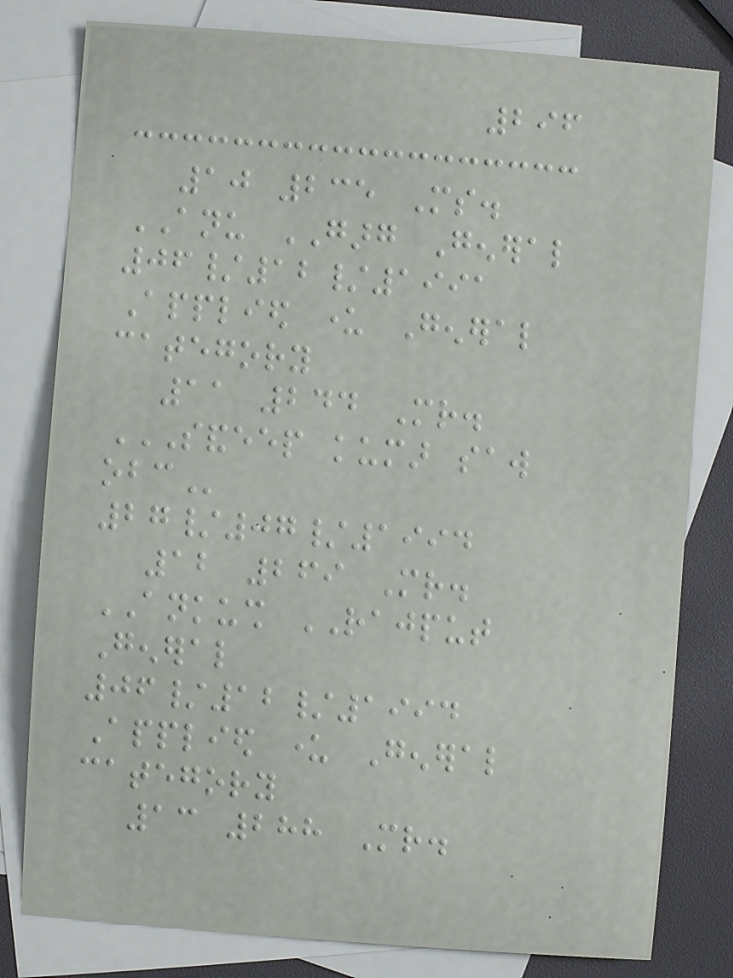296
10 235 Ms.
ANU GARG General
06/12/1991
Applied under General
category
11 244 Mr.
SANDEEP KUMAR SAW
OBC
27/07/1994
12 269 Mr.
ANKUSH RAJPUT
General
06/12/1994
Applied under General
category
13 288 Mr.
